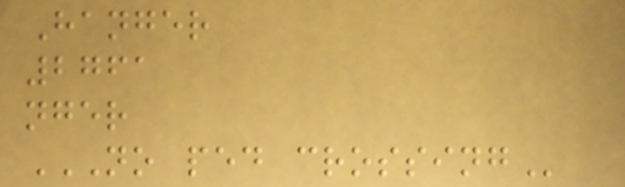Hanger
2761
nger
NO PED CROSSING
